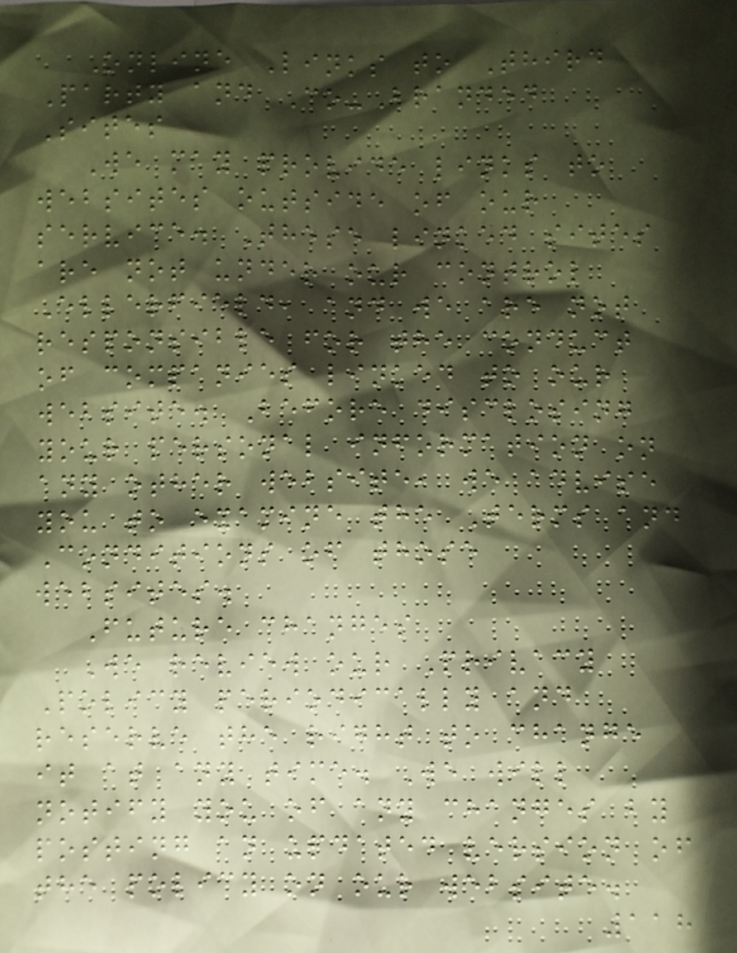Online Links to Third
Party and Co-Branded
Sites
We may provide links to
websites outside of our
service. These linked sites
are not under our control
Ellerfield, and we are not
responsible for the conduct
of companies linked to our
website. Before disclosing
your personal information on
any other website, we advise
you to examine the Terms and
Conditions of those
websites.
Future changes
We review our Privacy
Policy periodically and
reserve the right to change
it at any time. We will
notify you of any changes by
posting an updated version of
the policy on our website.
118
